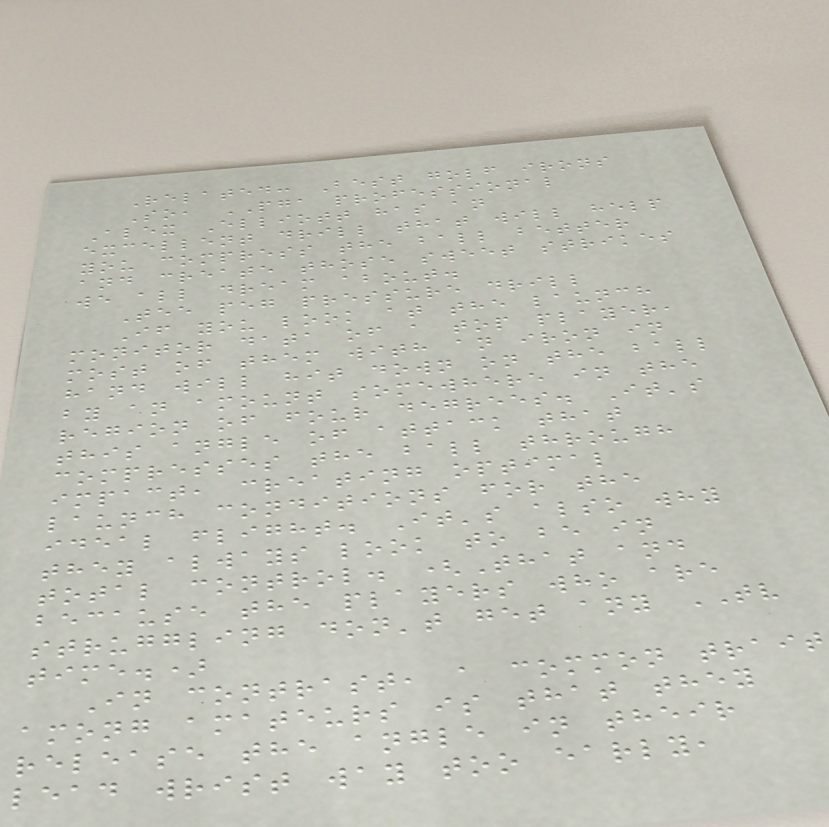Related: Best golf irons
So, PGA professional
Alex Elliott has an
excellent drill that will help
you compress the ball better
and create those sweet strikes
we all dream about.
Tee peg pressure drill
If you look at the launch
monitor data of a top player,
most of them with an iron in
hand will hit down on the ball
by an amount somewhere in the
region of four degrees. It's
this angle of attack that
compresses the ball through
impact, creating optimal
launch conditions for the
ideal flight. It's also why
they always look to be in
total control. (That and
because the players who are
struggling don't get any TV
time.)
In contrast, a common trait
among amateurs is that they
release the angle in their
lead wrist way too early,
